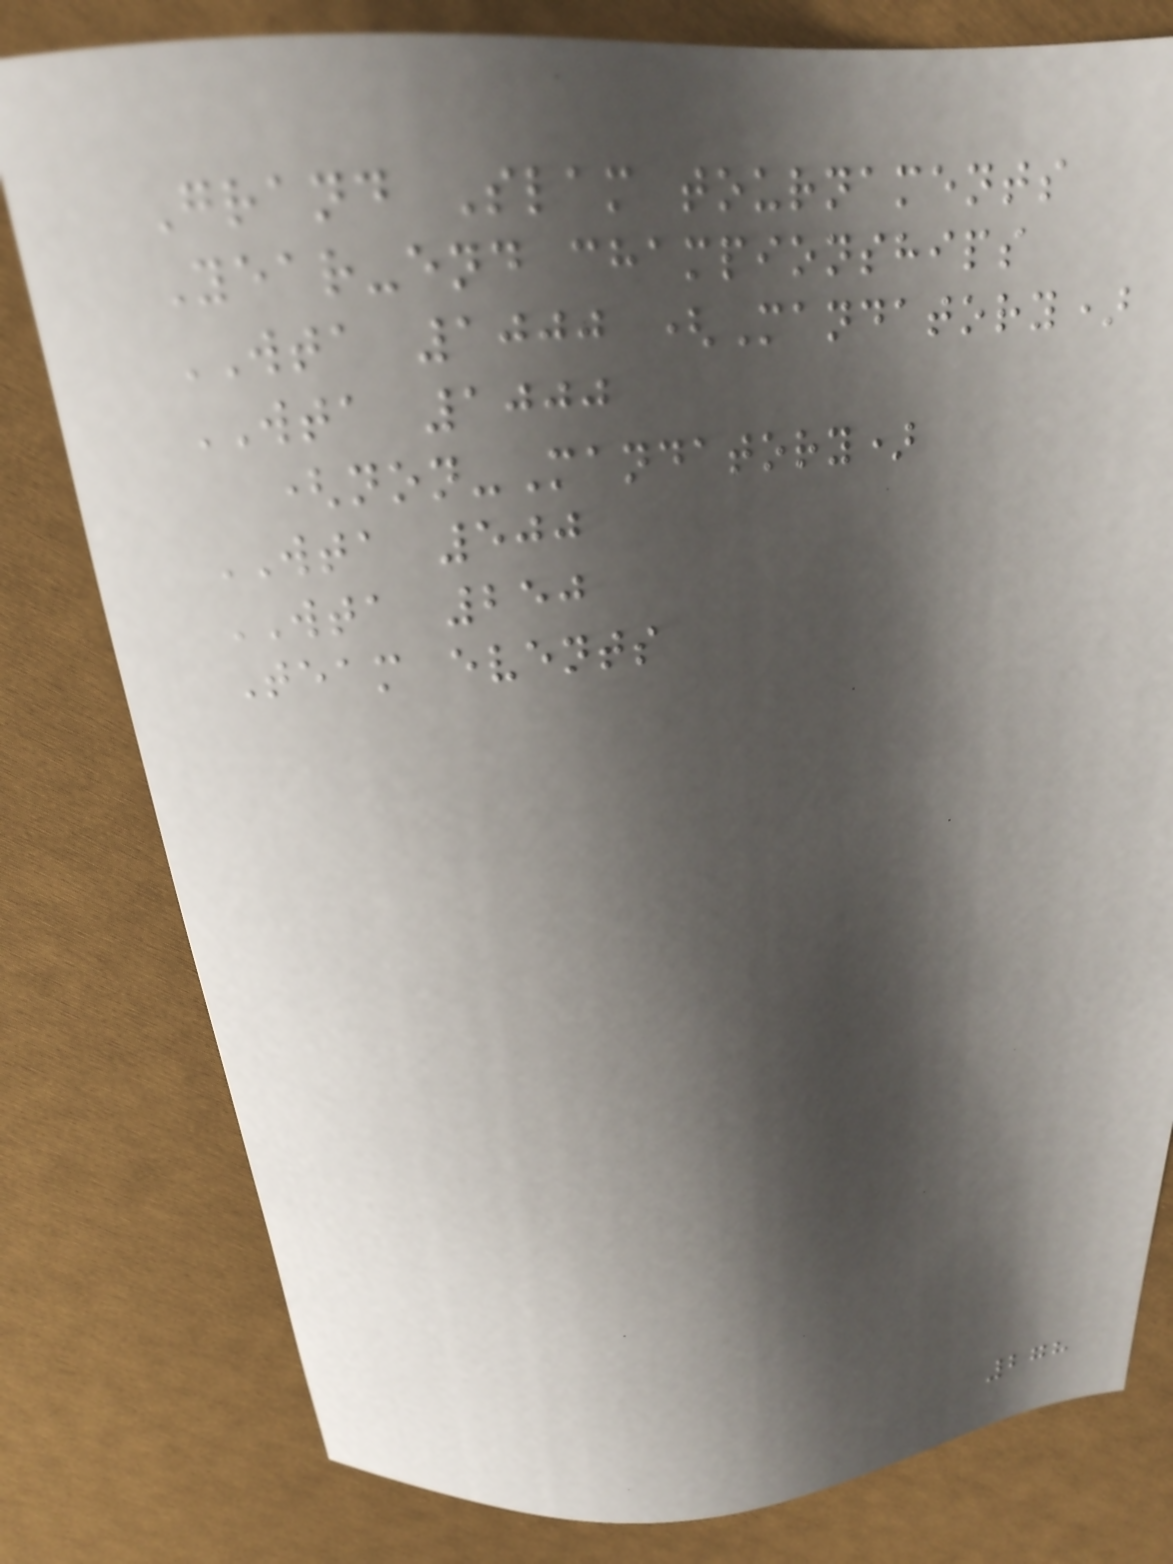Grand Slam tournaments
Year-end championships
WTA 1000 (Mandatory)
WTA 1000
(non-Mandatory)
WTA 500
WTA 250
Team events
278
